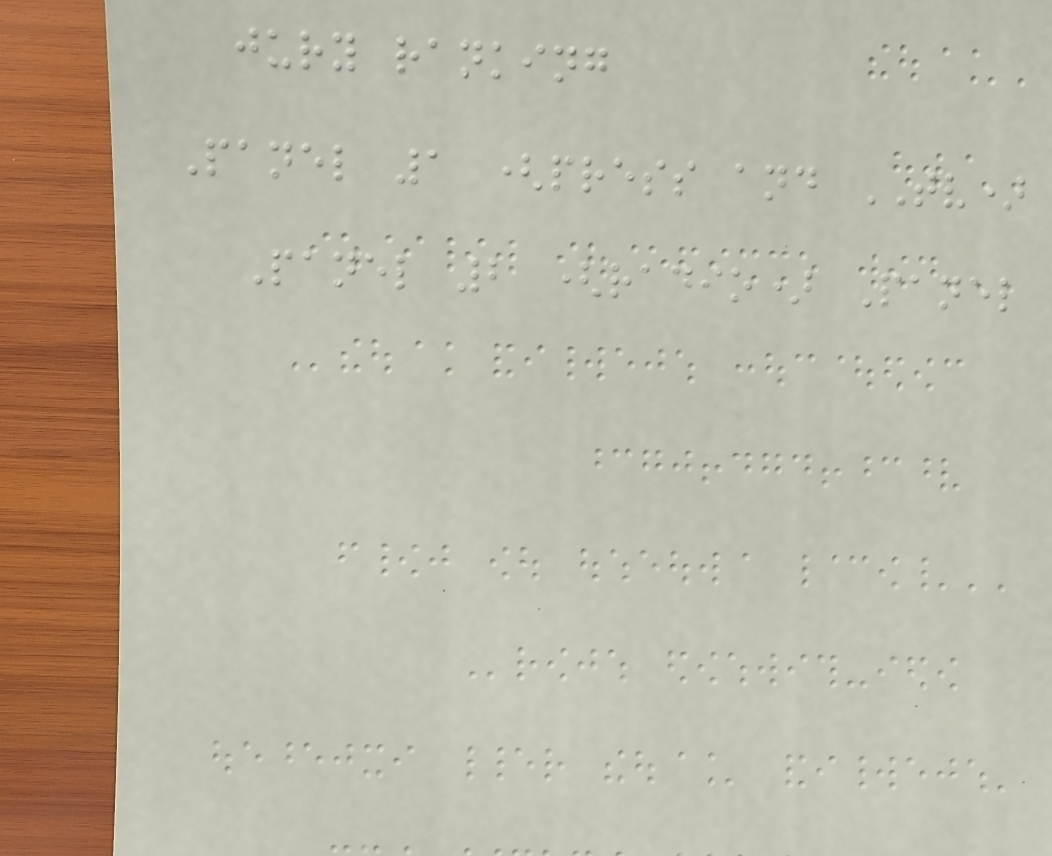jury ranking
Panel 1 (press and TV)
Panel 2 (radio) Panel
